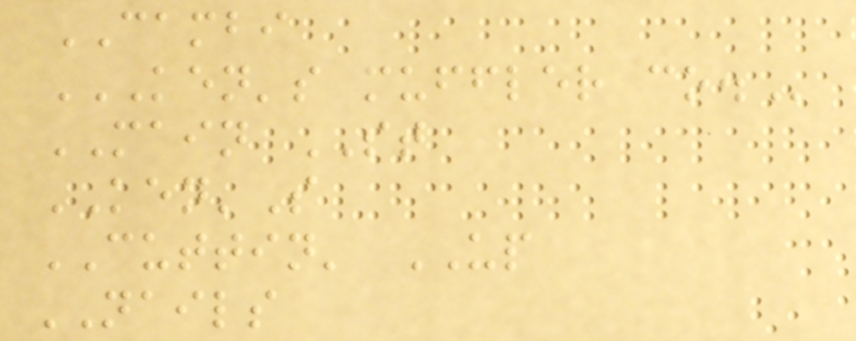CAMBI
KEN'S MUFFLER CO.
MAIN ST
KEN'S
CUTTIN' UP
NAILS
